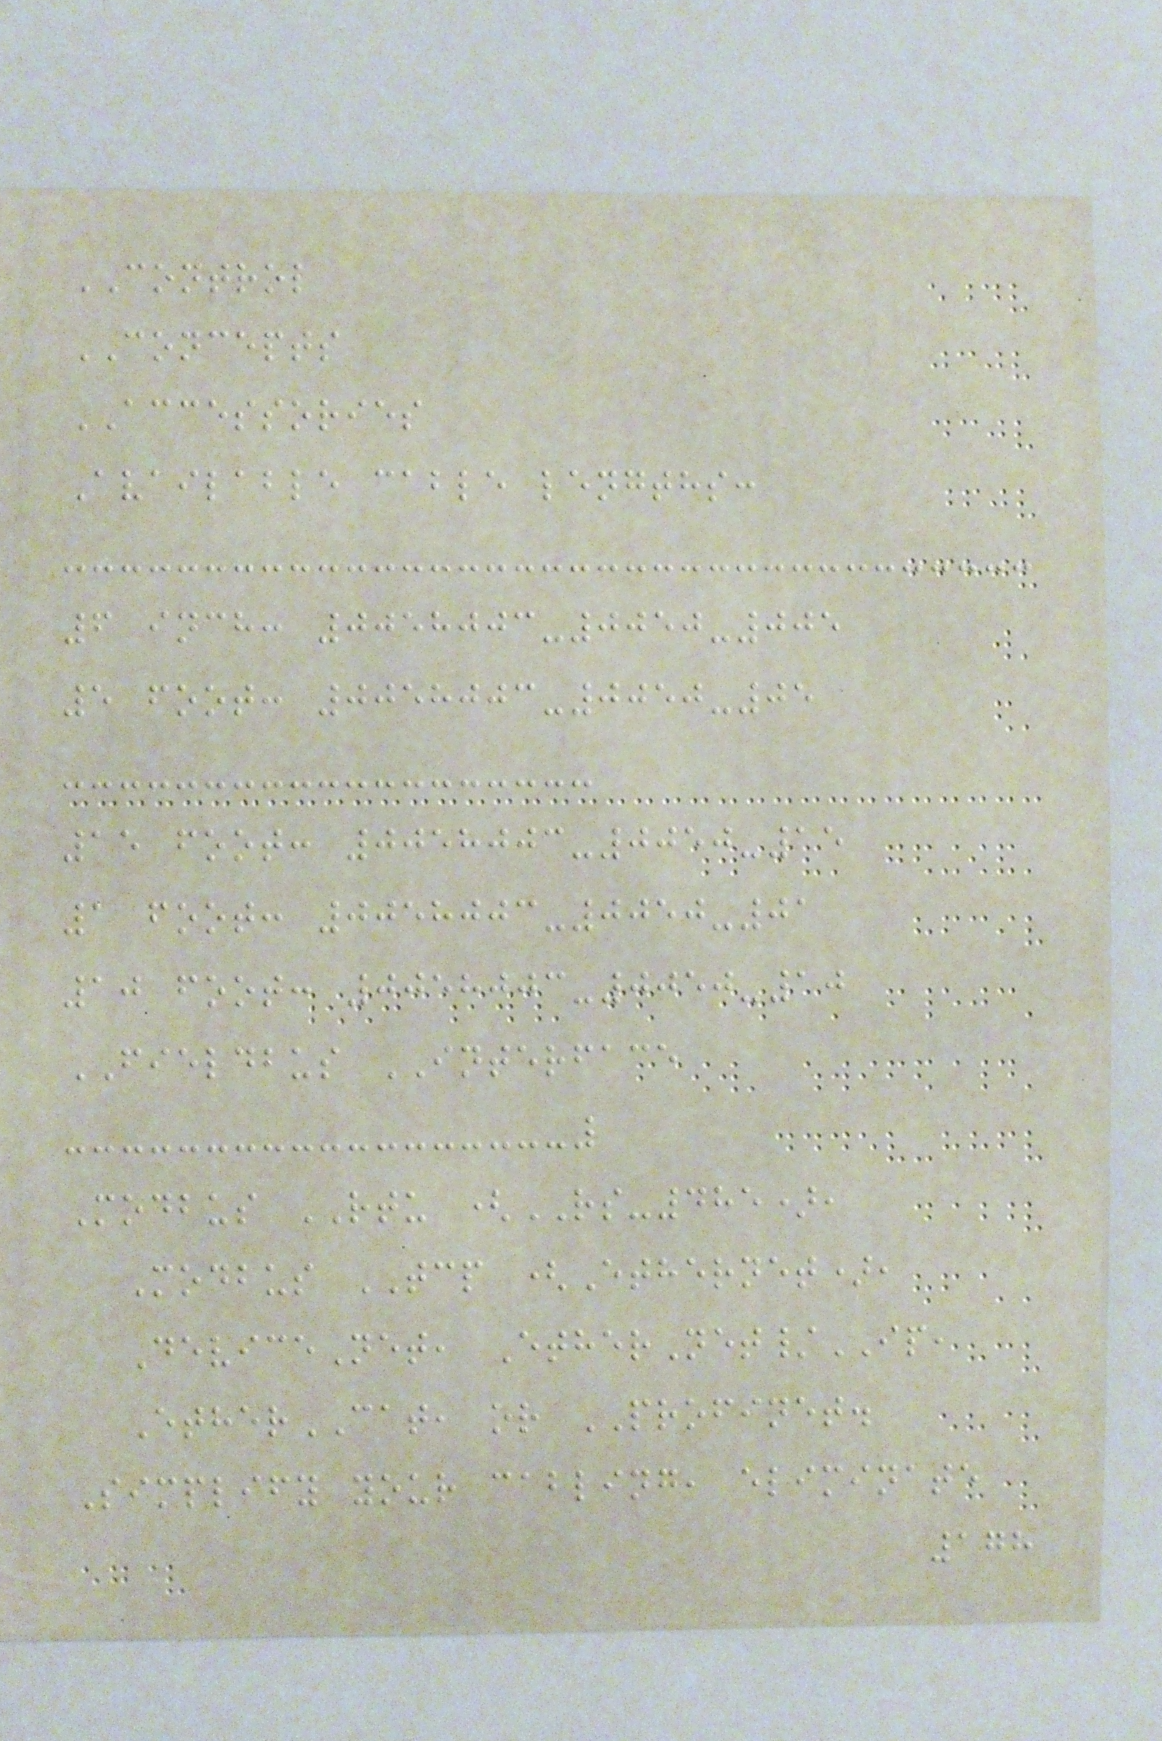CONTROL
CONCEPTS
ACCESSORIES
Available cable lengths:
6 inch: 0058003-0050-005
5 foot: 0058003-0050-05
15 foot: 0058003-0050-15
1 foot: 0058003-0050-01
10 foot: 0058003-0050-10
FIELDBUS INTERFACE
Modbus RTU (RS-485),
Modbus TCP (Ethernet),
DeviceNet, EtherNet/IP,
EtherCAT, or PROFINET.
Simplify your cabling, eliminate
178
